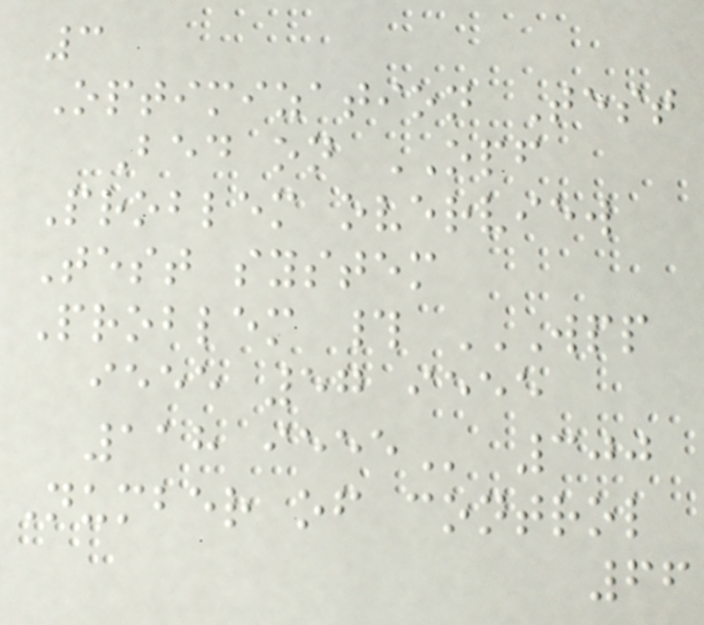3
Optimization Test
Bed on OPF
Problem overview
Test system
Problem # WPP
IEEE 57 IEEE
118 IEEE 300
Number of control
66
